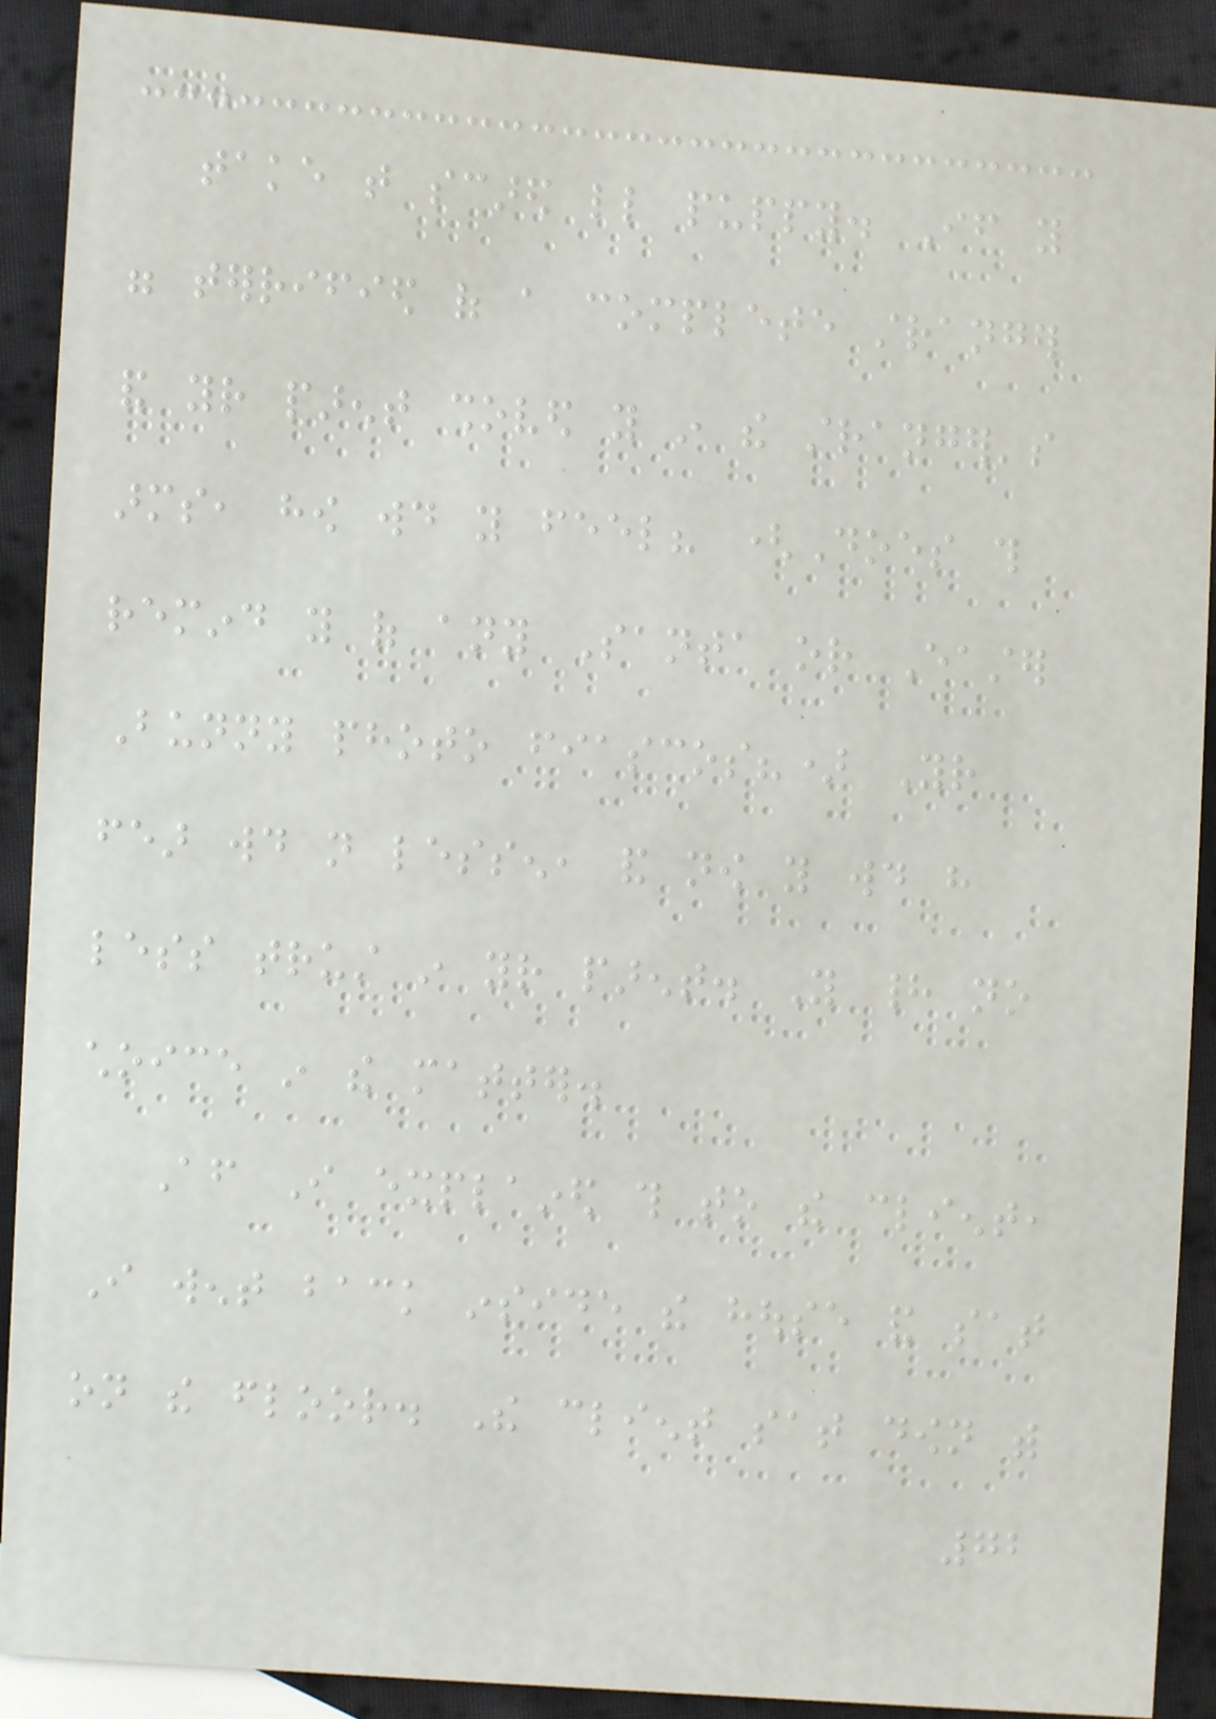take that scared little puppy. If you
were terrified of a complete stranger
and your parent shoved you in the stranger's
arms, how would you feel? (Does this
remind you of any Santa or Easter
Bunny photo fiascos?) Your
fear would not lessen, and now you would have
less trust in your parent. You had no
choice in the matter.
After I explained this to the client,
I went back inside the house and sat
on the floor. The client sat down with
72
